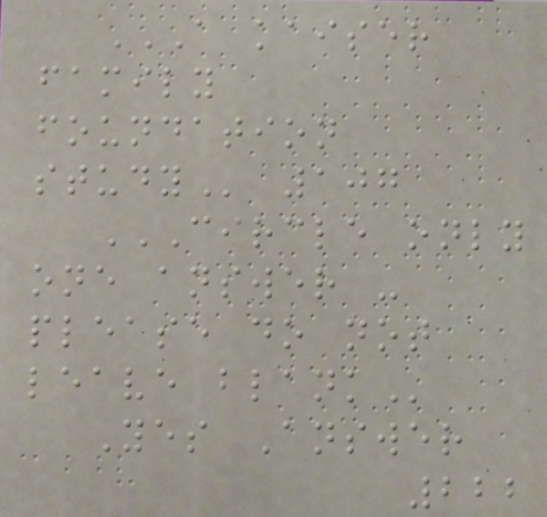A KAISER
FAMILY
FOUNDATION
STUDY 107
CIRCLE ONLY
ONE ANSWER -
PLEASE DO NOT
LEAVE BLANK
Yes Answer
222
